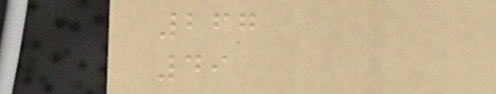267
49
